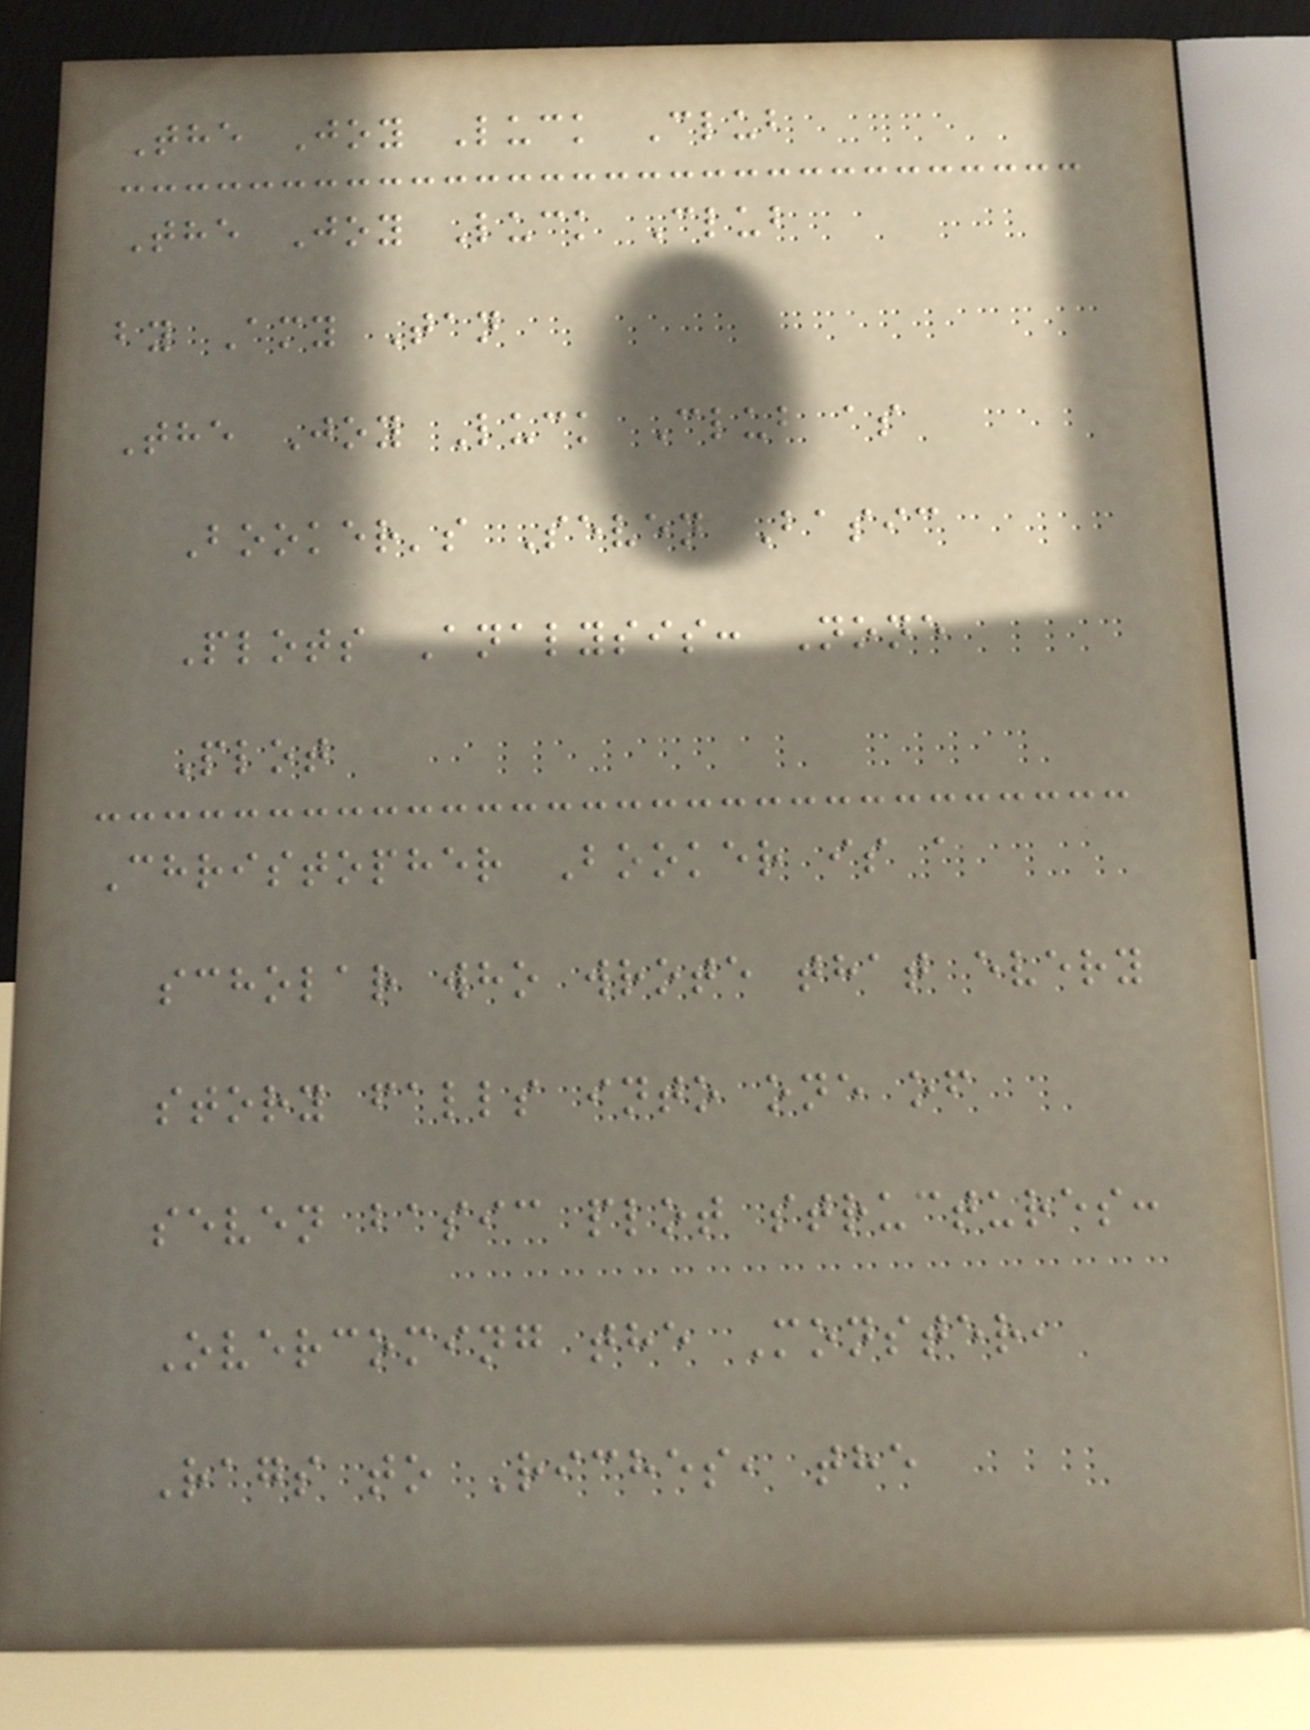The Joy Luck Club
The Joy Luck Club
by Amy Tan
The Joy Luck Club as
Booker's Seven Basic
Plots Analysis: None
Plot
Christopher Booker is a
scholar who wrote that every
story falls into one of
seven basic plot structures:
Overcoming the Monster,
Rags to Riches, the
